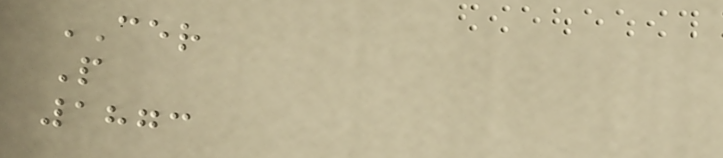CER
P
1873
